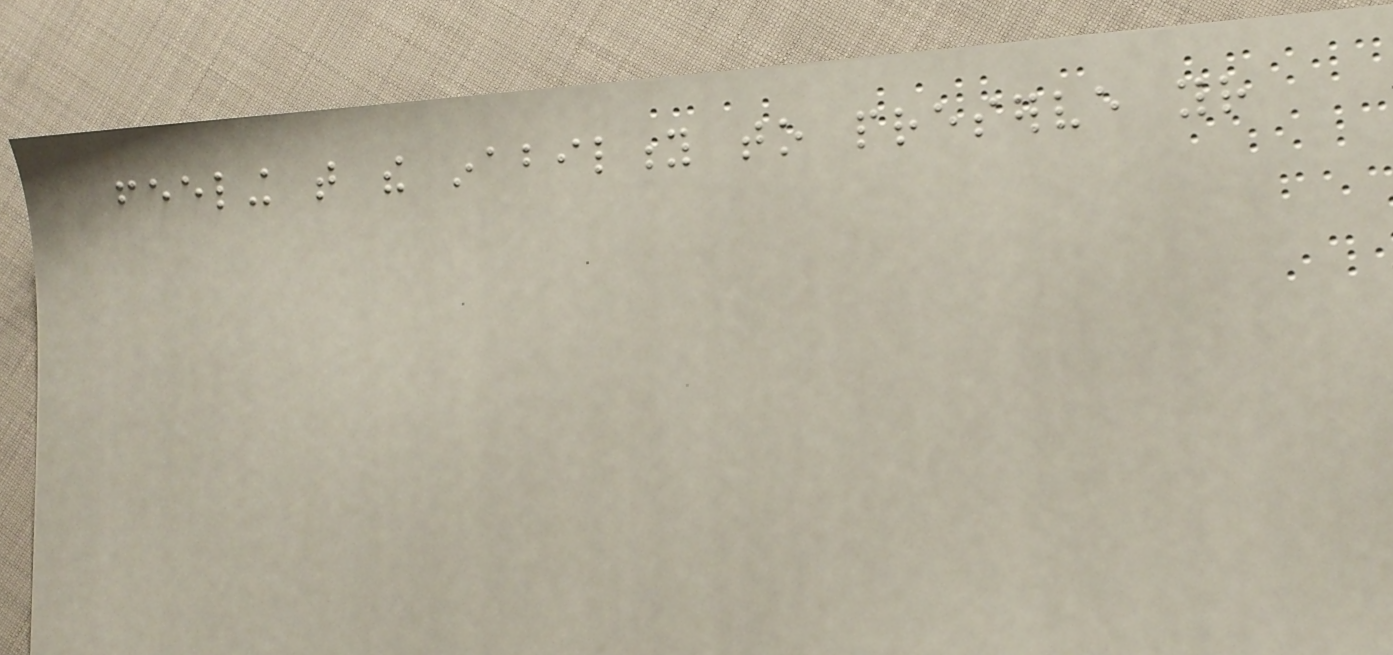feeling that the inability to preserve your
